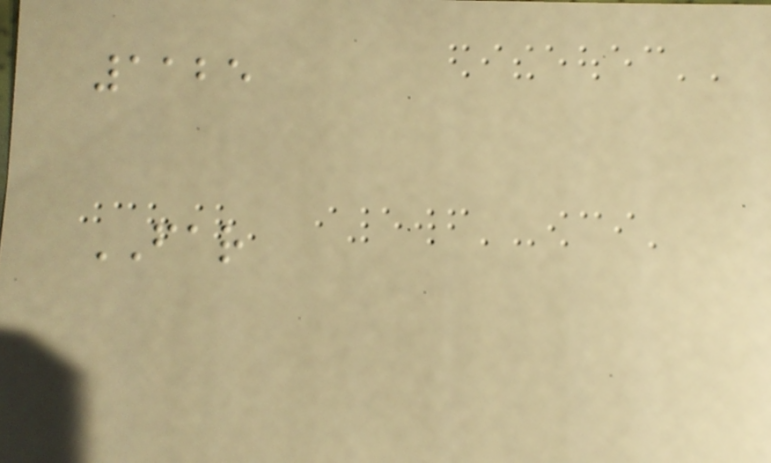1125
FAR
